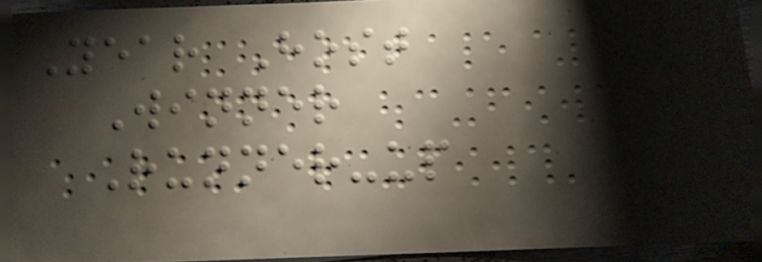Year Host
Winner
Runner-up
